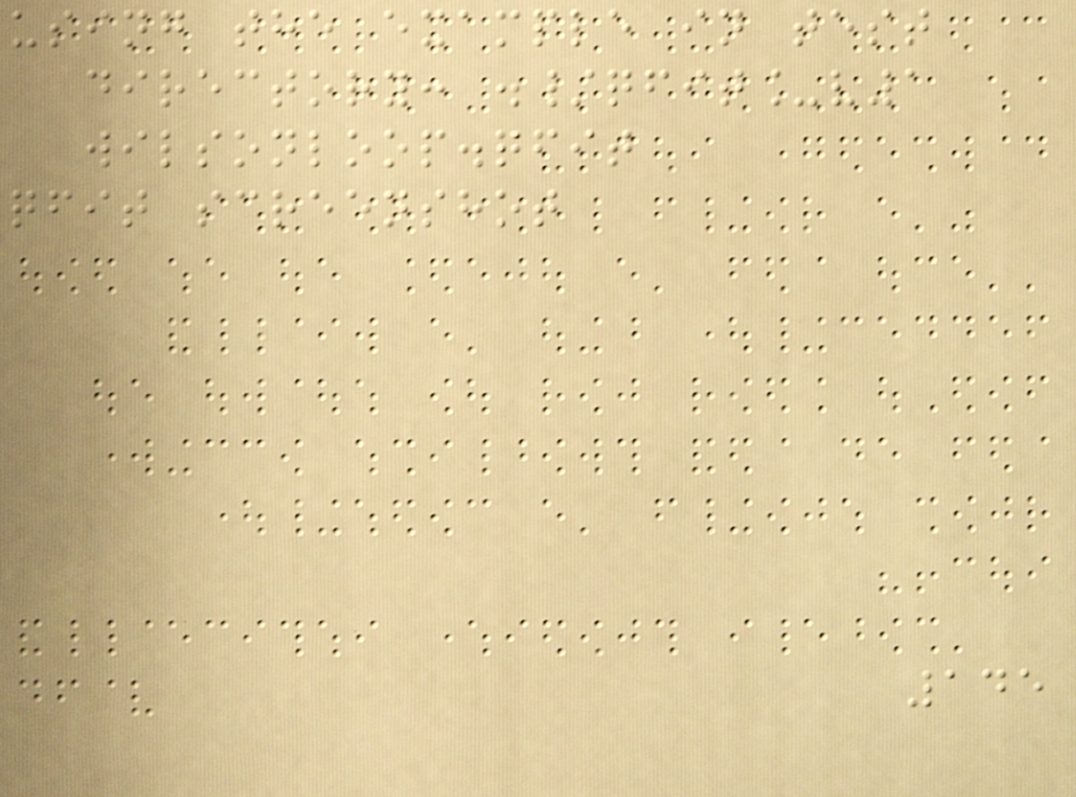using the example in test
directory: ./qfit_v1
wilsonloop.qfit
qfit screenshot
145
